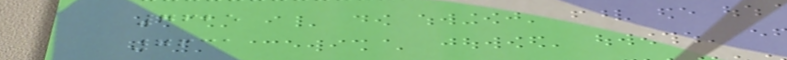7625
7631
